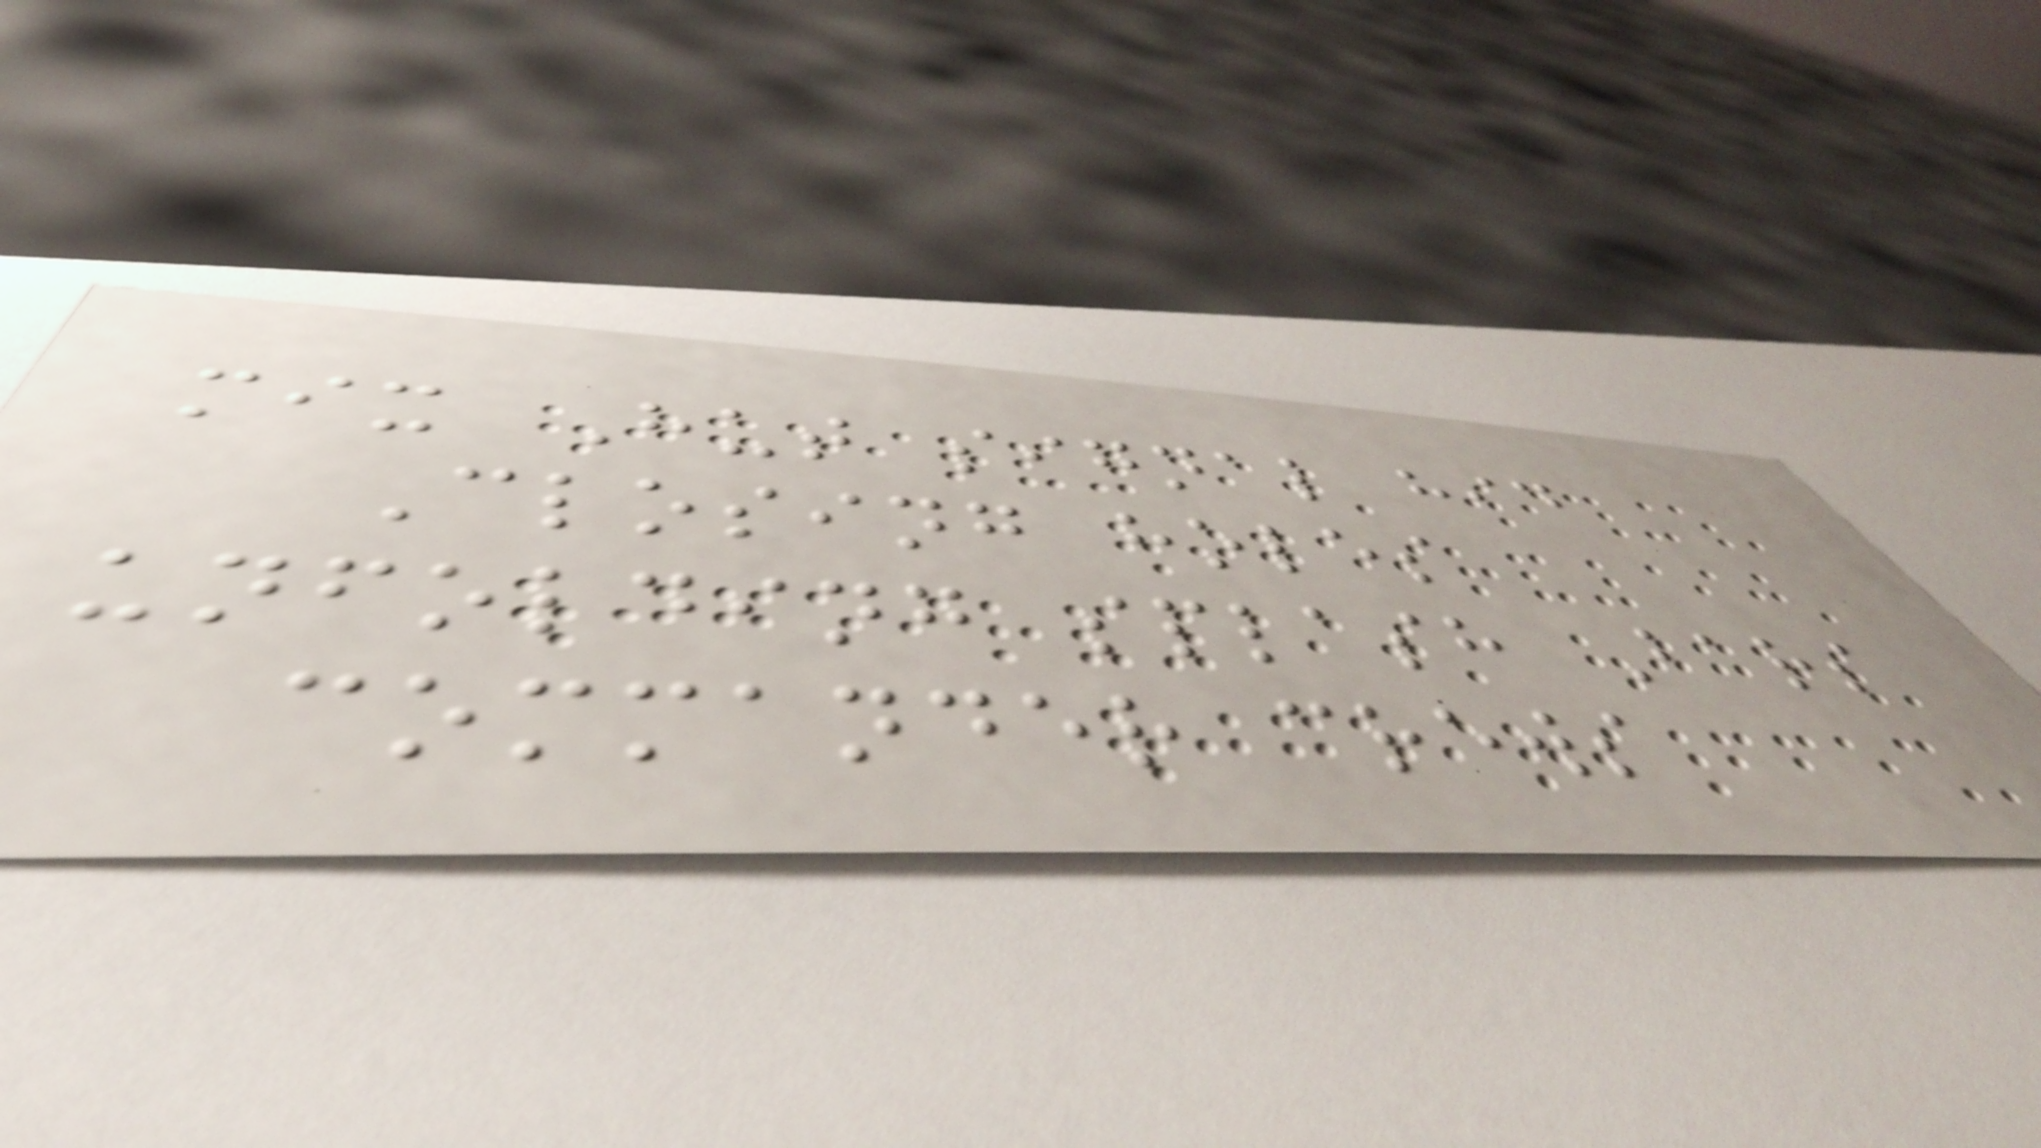mix Hut signal hid
Closing holes
unfolding splash Bars
commander crews
